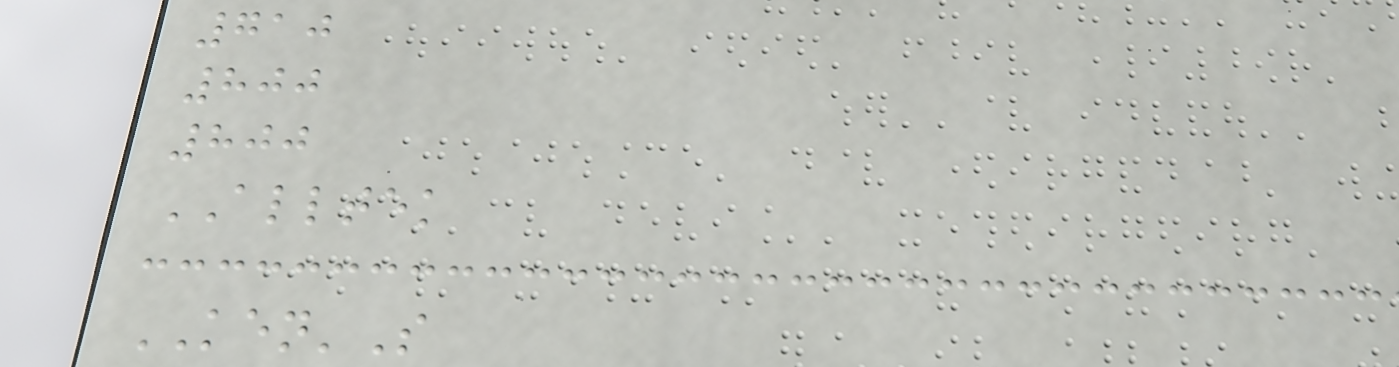710
800
800
ALLTEK
KEN'S
